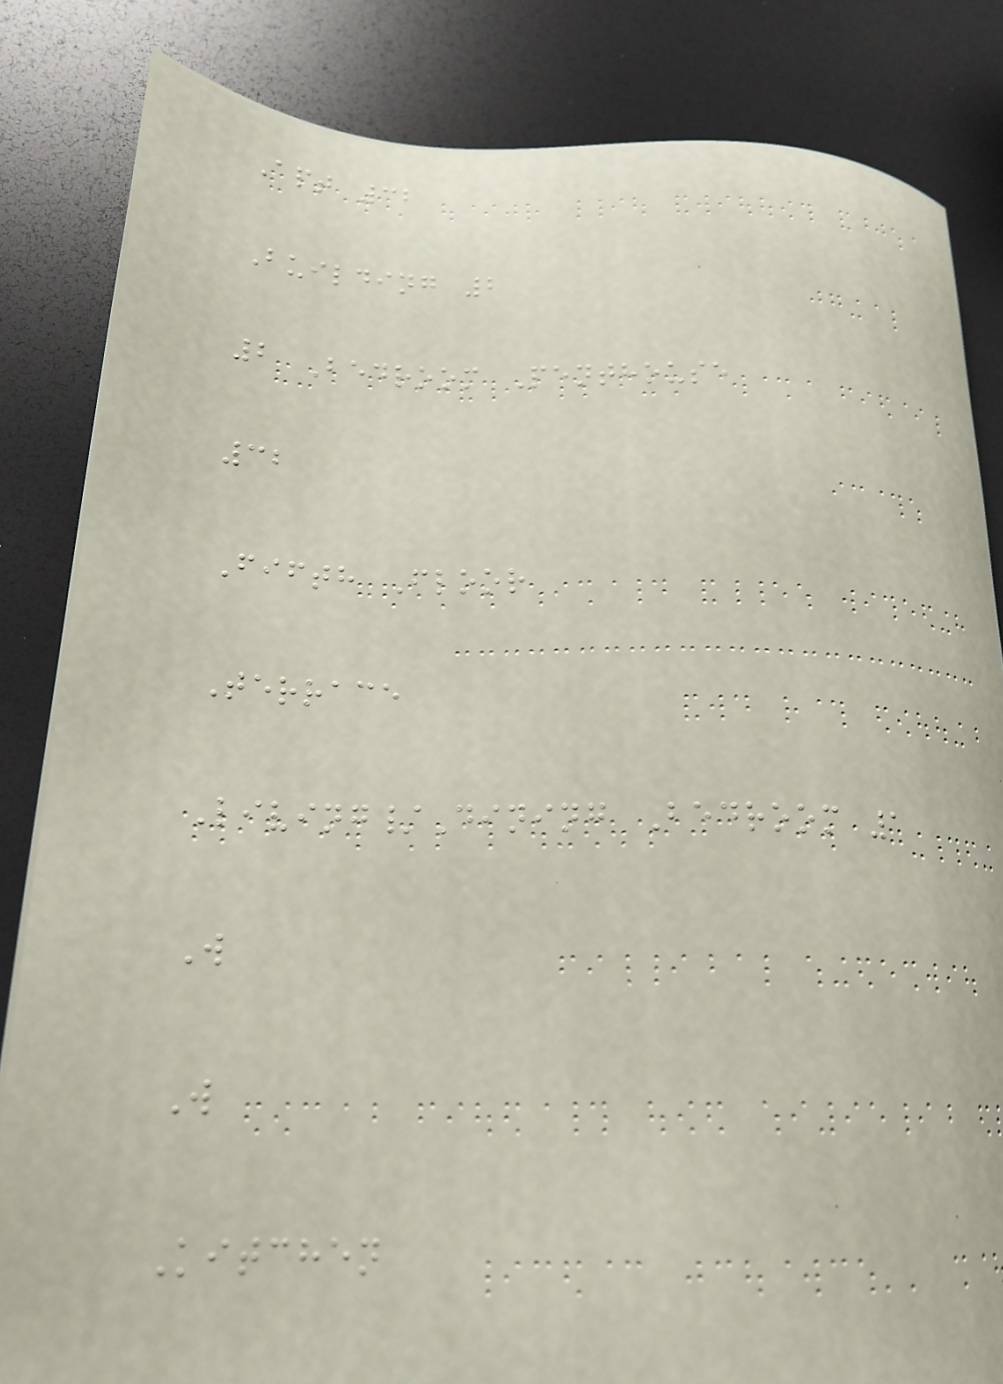Apt 32
Building 2
2 Bedroom Penthouse
32
Fifth Floor
Terrace
Living/Dining Bedroom 1
W
W
Kitchen
